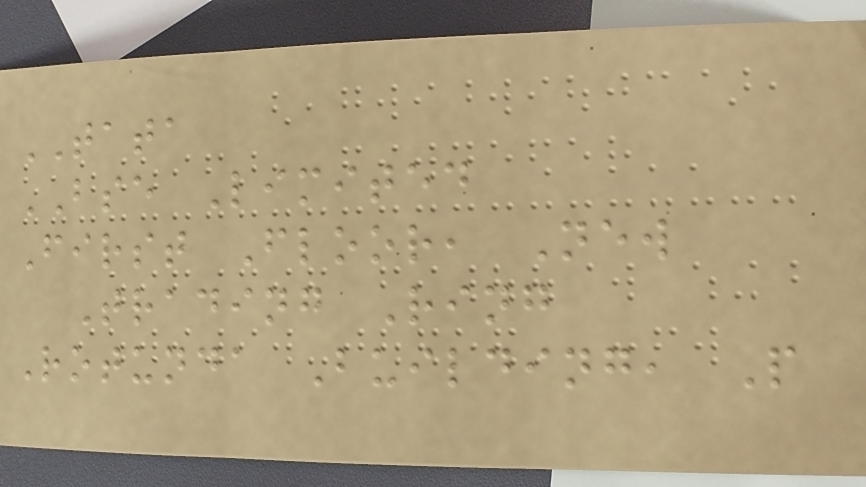TATA
BSE Limited
First Floor, New
Trading Ring
Rotunda Building, P
